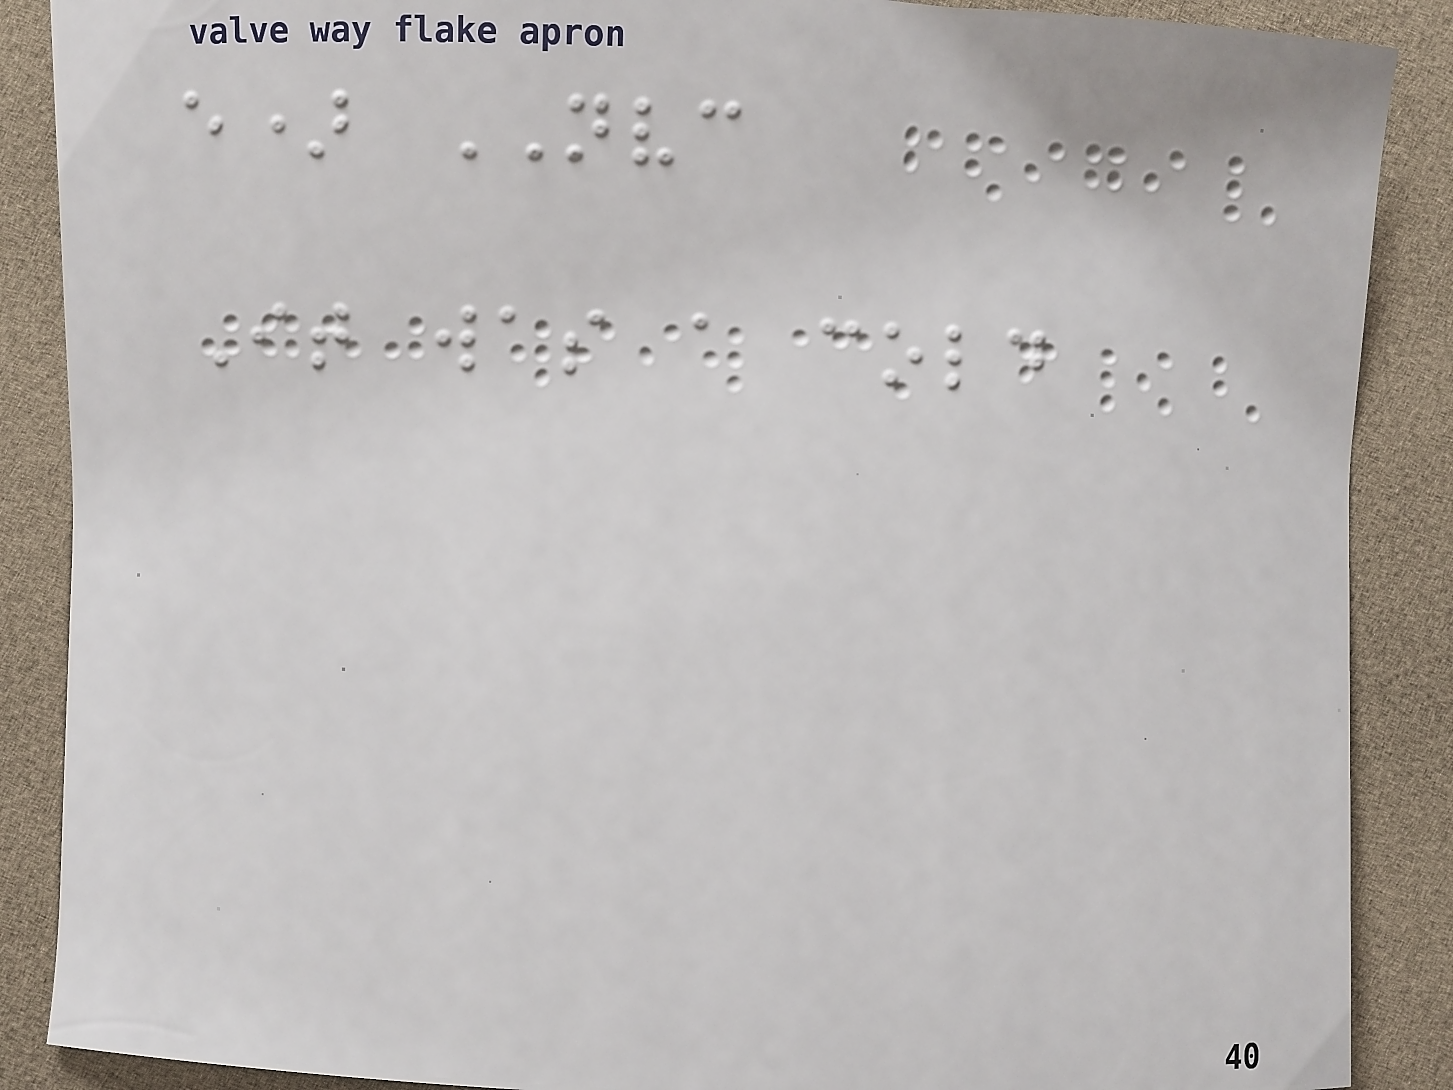e) NVC
It was a cold
